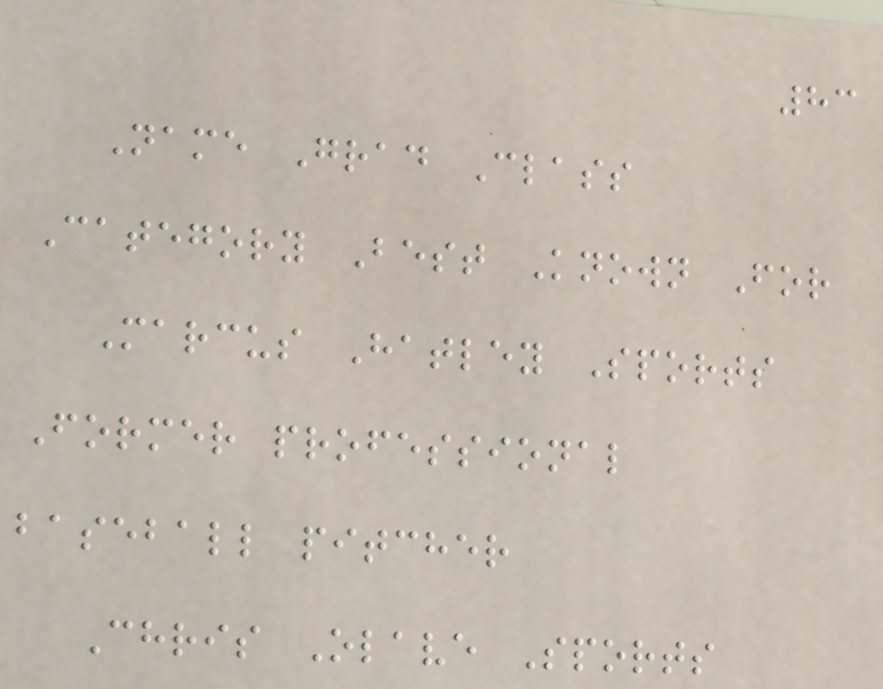83
Name Grad Class
Category Best Known For
Marcus Hatley Sports
Former professional
baseball pitcher
Chris Olave Sports
